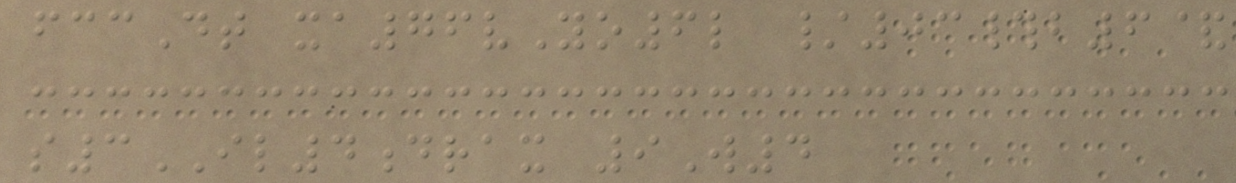fccDt xa76vYo6l /03#b6&
s3IL4drax 9W4
